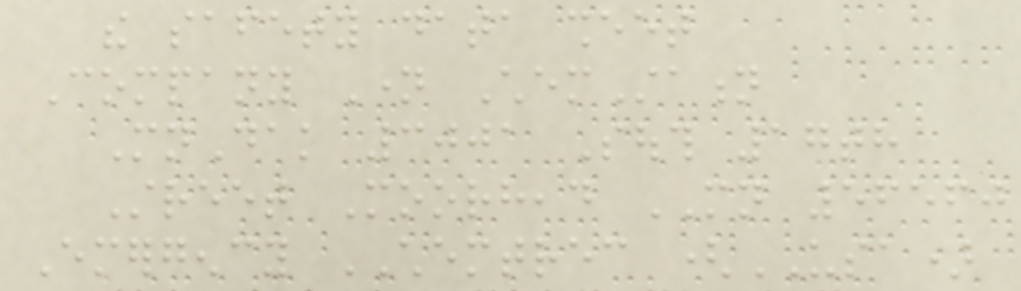the safety data sheet
Company Name ChemStation
MnDak 3001 South 17th
Street Moorhead MN 56560
Emergency CHEMTREC (USA)
